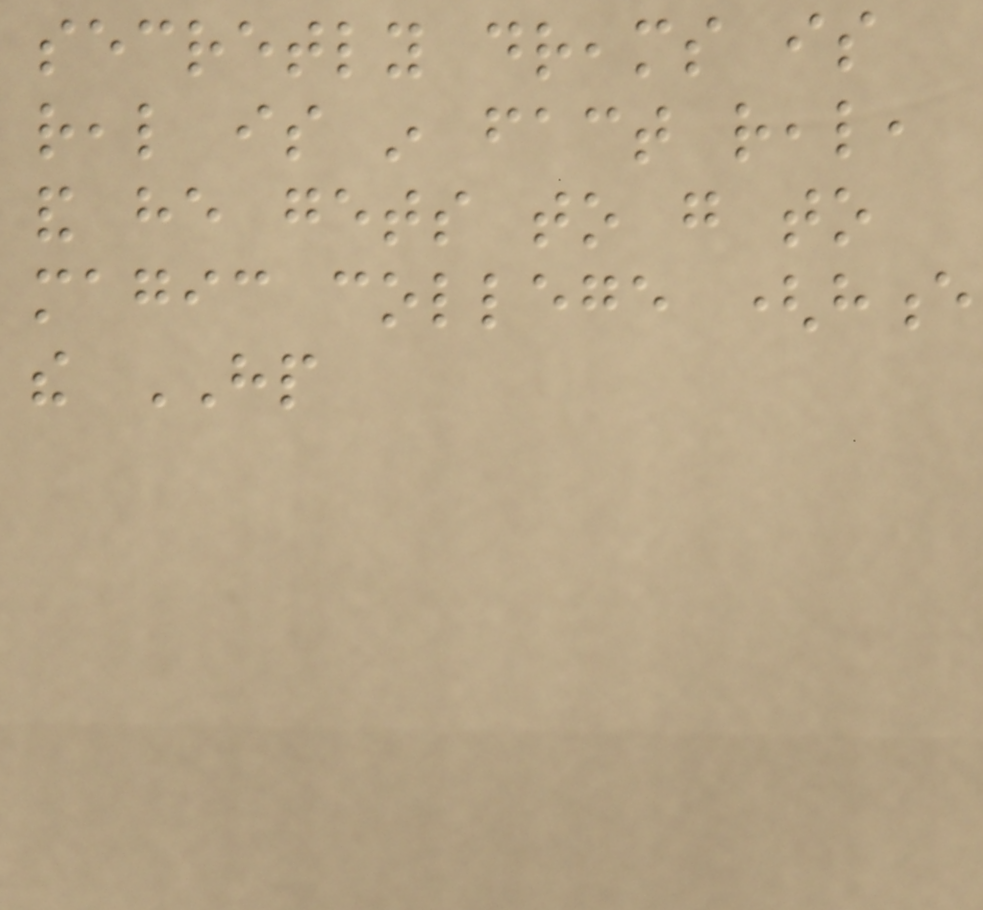secretly dreams is
real is in fact real,
and he gets to go to
magic college (hence
the HP
